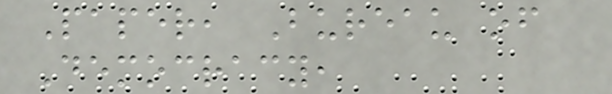Paper, Bureau of
Democracy,
